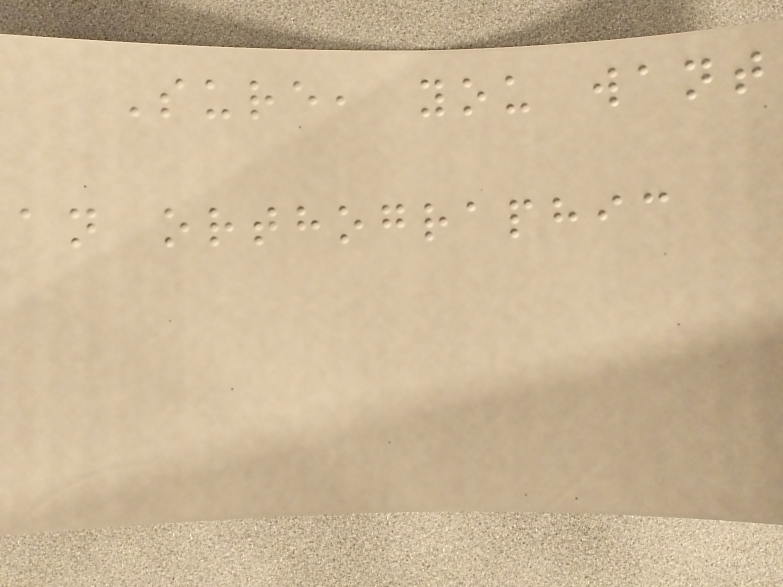Sure, you want
an orthographic
